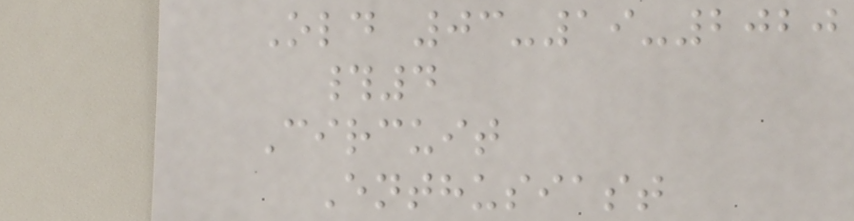Old 03-19-2020
#4
Circuit
Enthusiast
